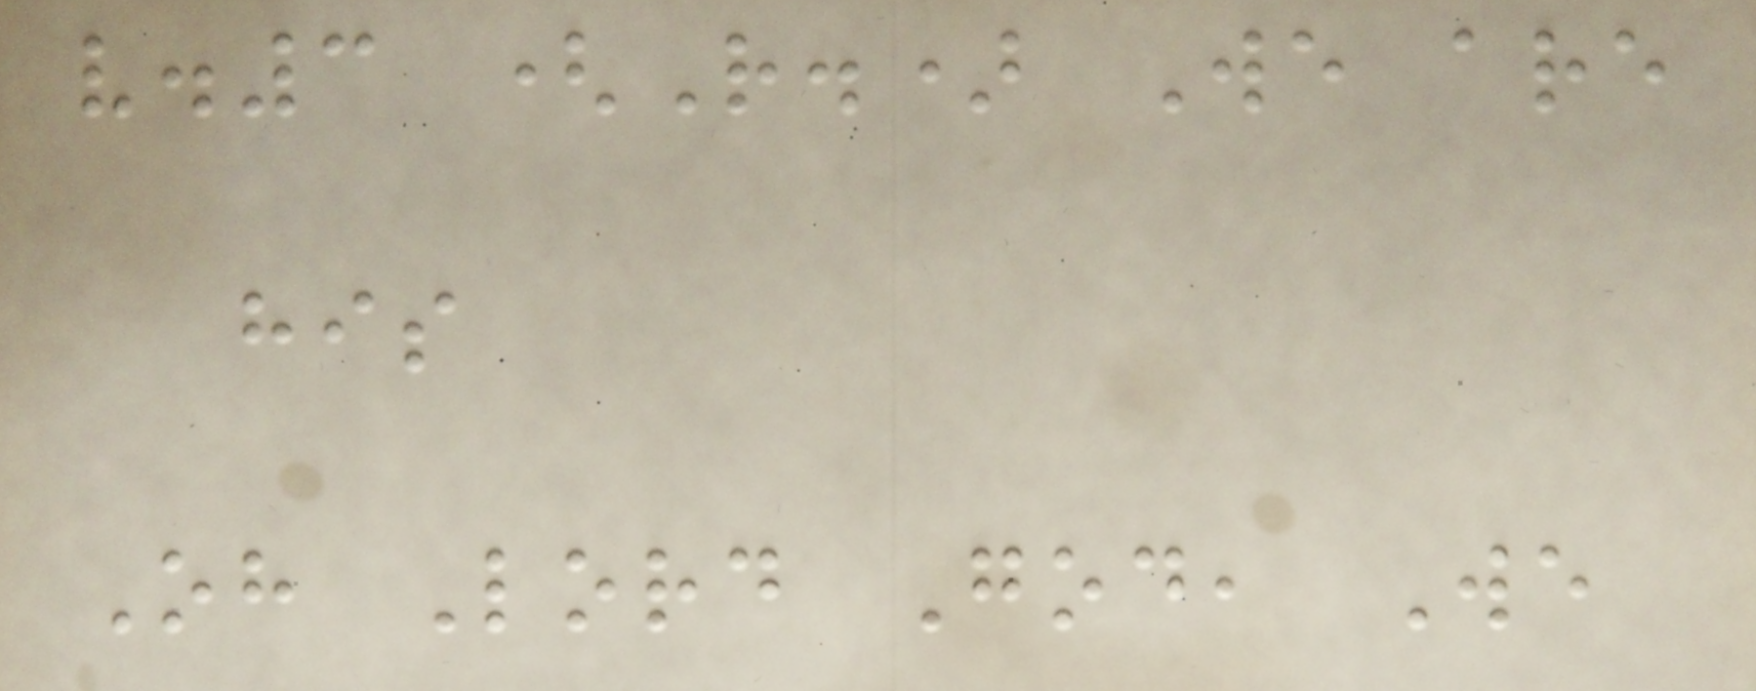v.3 (R.) We are
his
Oh Lord God, We
